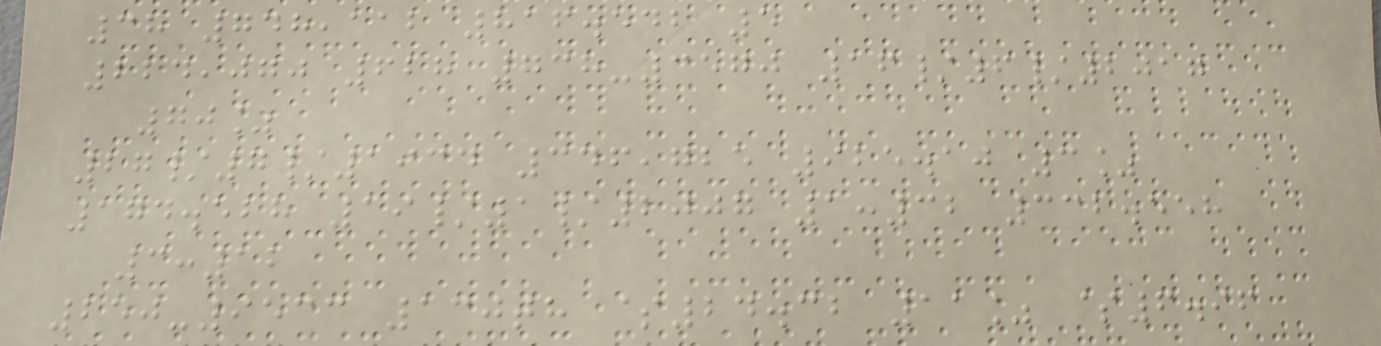38 748,112 816.542 5
224,070 628 738-3570 16/6/2017
70%
27/7/1934 346,725 925.10 3%
174.528 19/1/2007 1:32 332.558
3:12
250-9533 130th $24.32 11% $6.96
